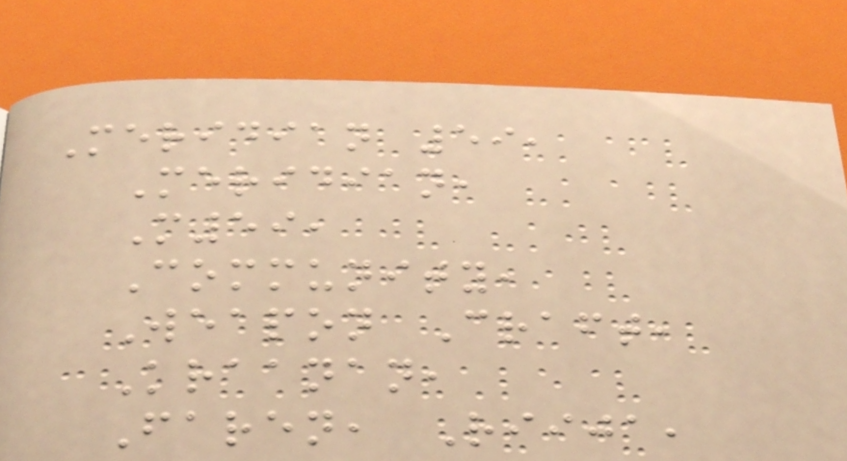Meridian 59,
Meridian,
M59,
Community,
Weapon Craft,
Kraanan,
Faren, Riija,
